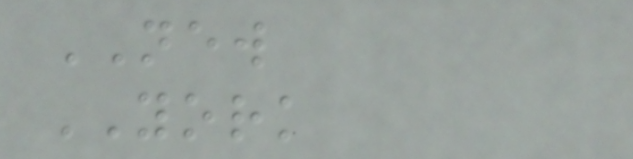NEW
YORK
